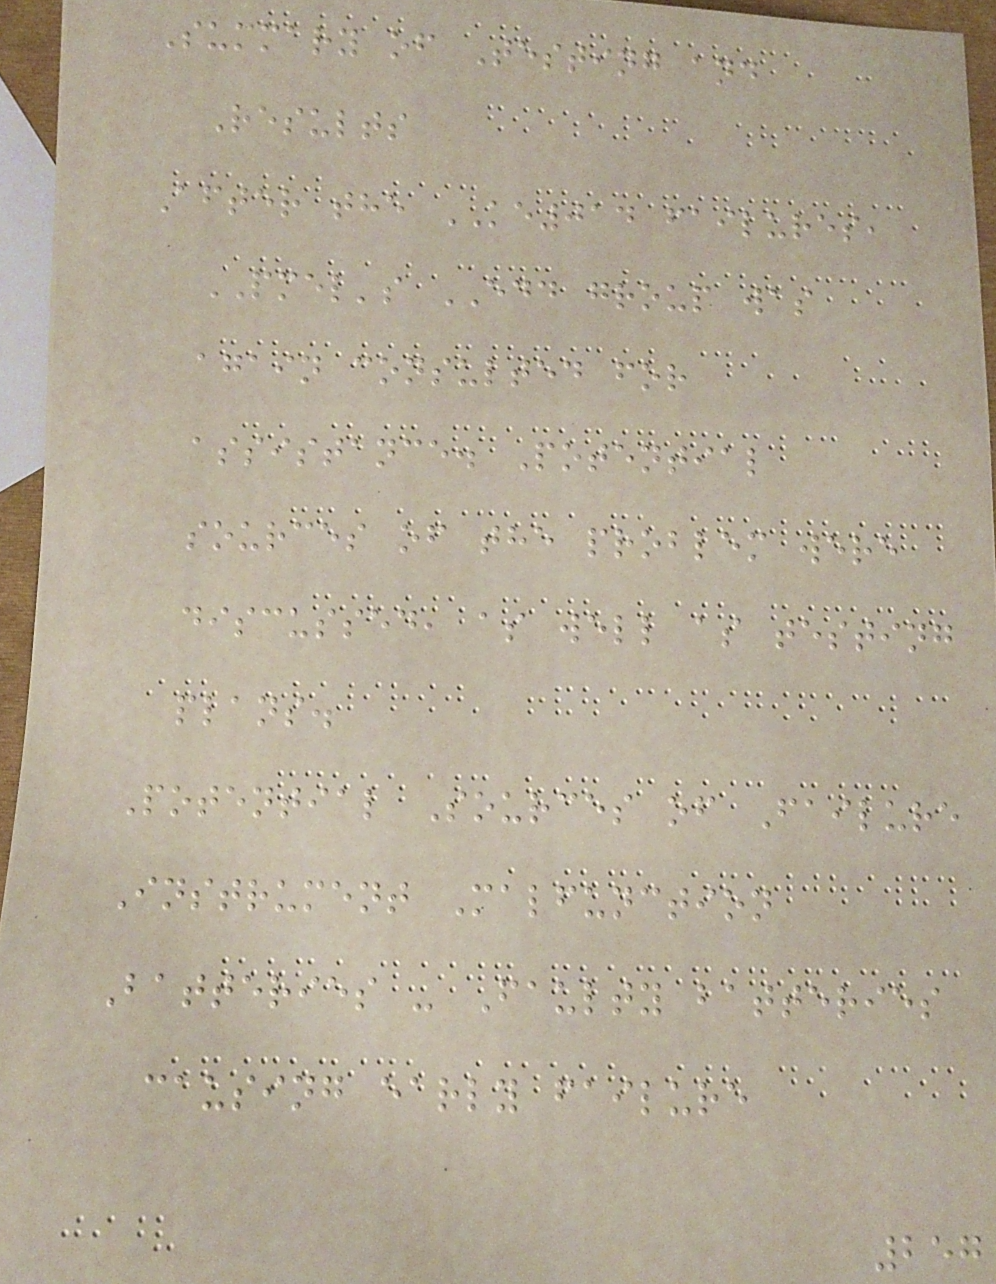Summary of Testing and
Results
After the KE014 failures,
PMEL's EDD group was
again consulted for
assistance. Potential
sources of the problem were
discussed, as well as testing
plans.
Potential Sources of Failure
Instrument Malfunction
Batteries - Faulty batteries
causing early failure
257
